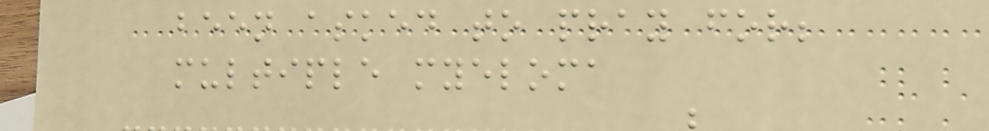been asked to pray for;
multiple myeloma
